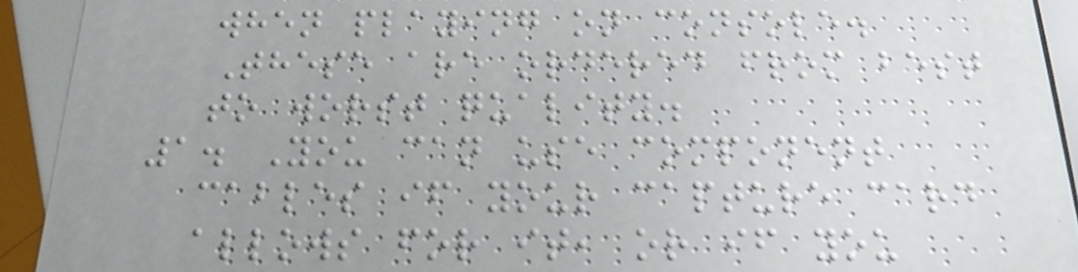when playing on console.
These are ordered from best
to worst quality.
1. You can use component
cables if your capture card
allows for it, or if you
